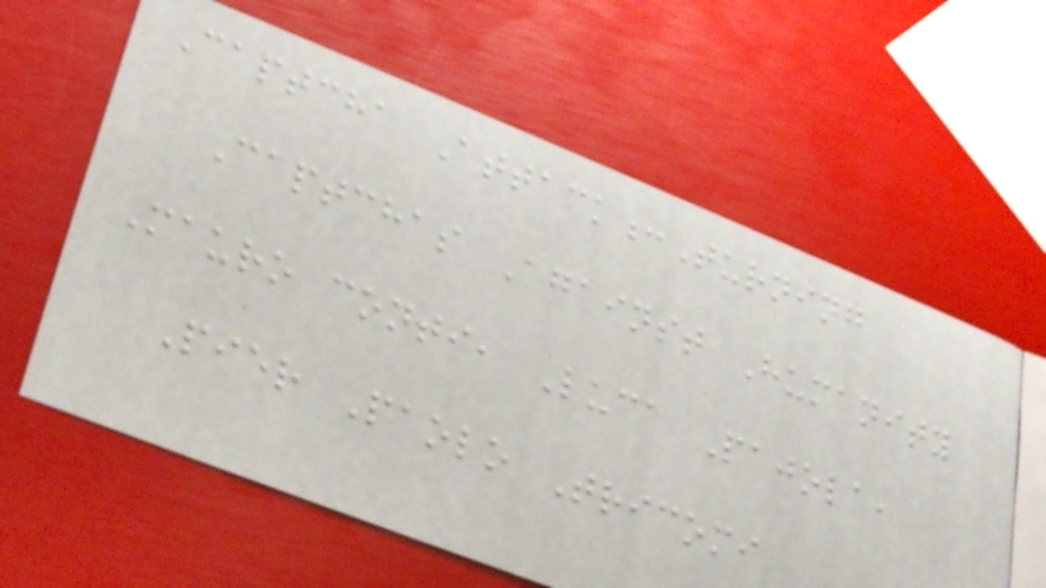Captcha Attack:Turning
Captchas Against Humanity
Mauro conti, Luca Pajola,
Pier Paolo Tricomi
